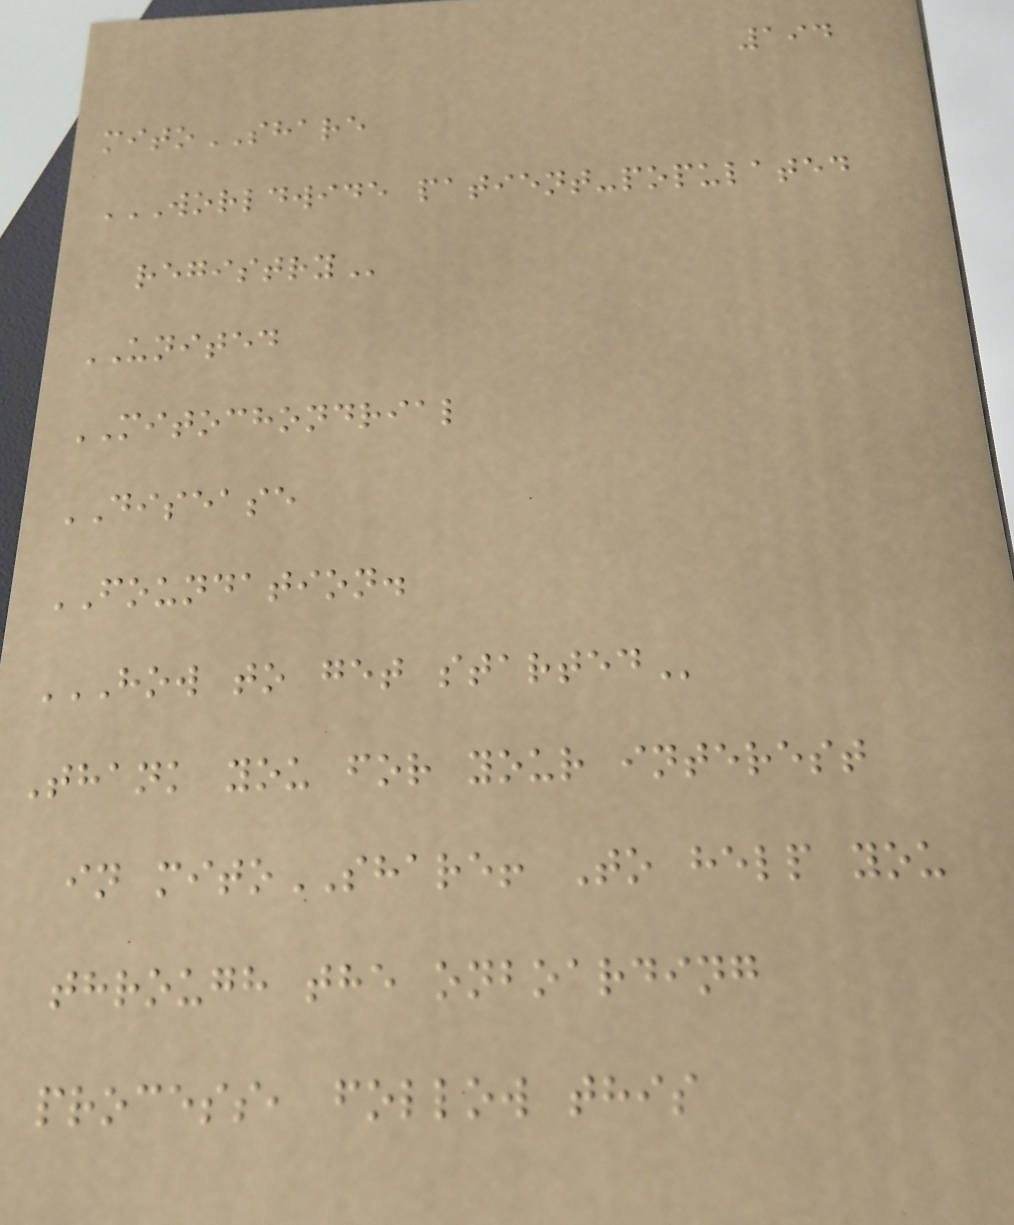194
mitoSHARE
WORLDWIDE PATIENT-POPULATED
REGISTRY
UNITED
MITOCHONDRIAL
DISEASE
FOUNDATION.
HOW TO GET STARTED
Thank you for your interest
in mitoSHARE! To help you
through the onboarding
process, follow this
